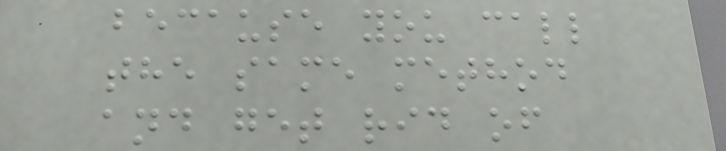because you call
the same method
and get rid of
